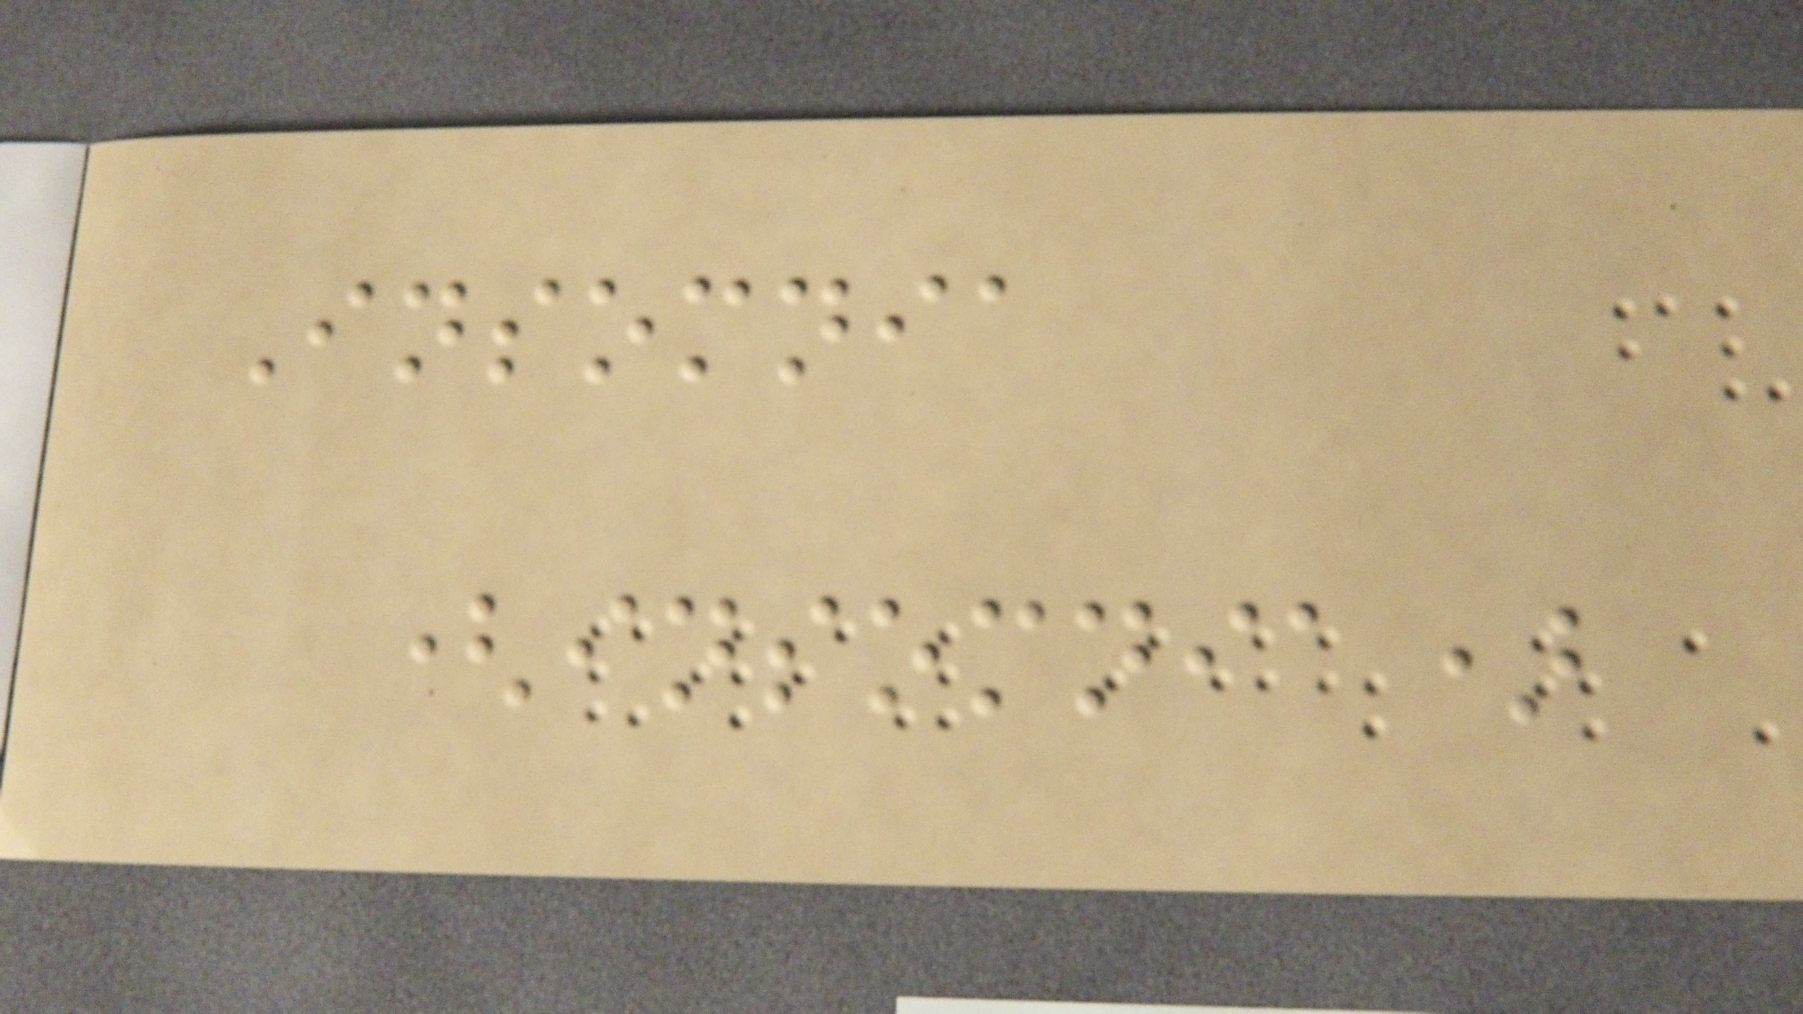Insomnia
(insomnia)
